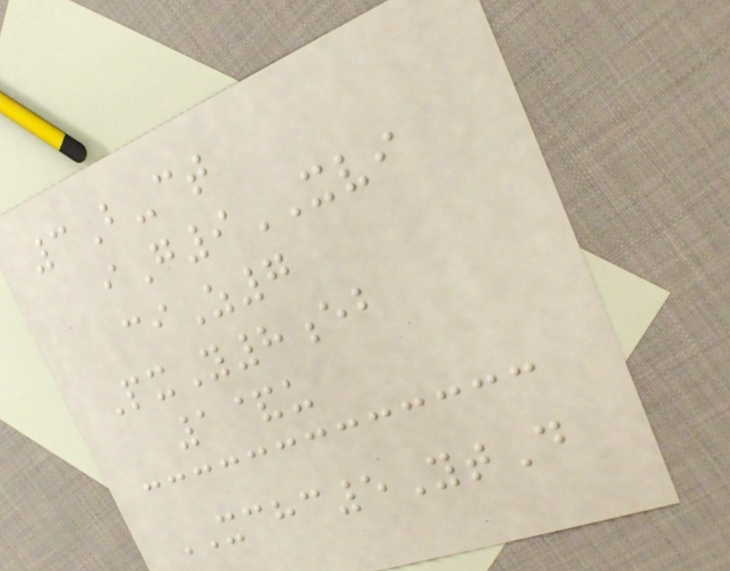3B-ct
iG9XVI
ciZ7
PxY8eb
1&u
XCHC5YtD
